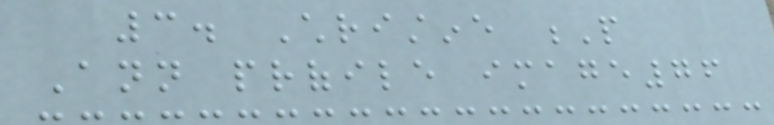3. Christine P
Ann profile image76
